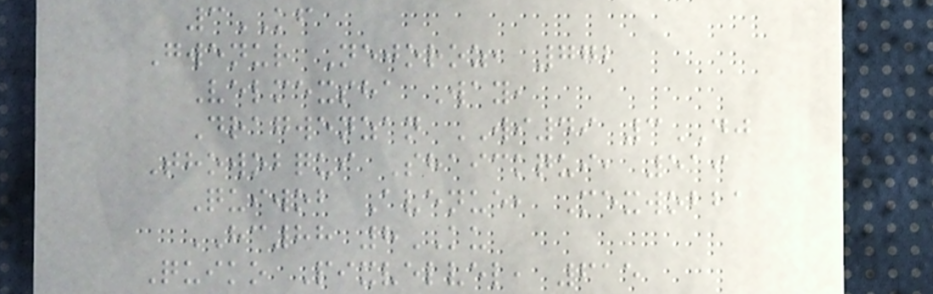3KF
Gwenur Nejoroz, 772
Velmexsha Way,
Dragwenzan WI49 3DJ
Thowobqui Shaickqui, 519
Quiwob Avenue, Mexwobba
HC88 8KU
Quiko Pixvelvel, 615
